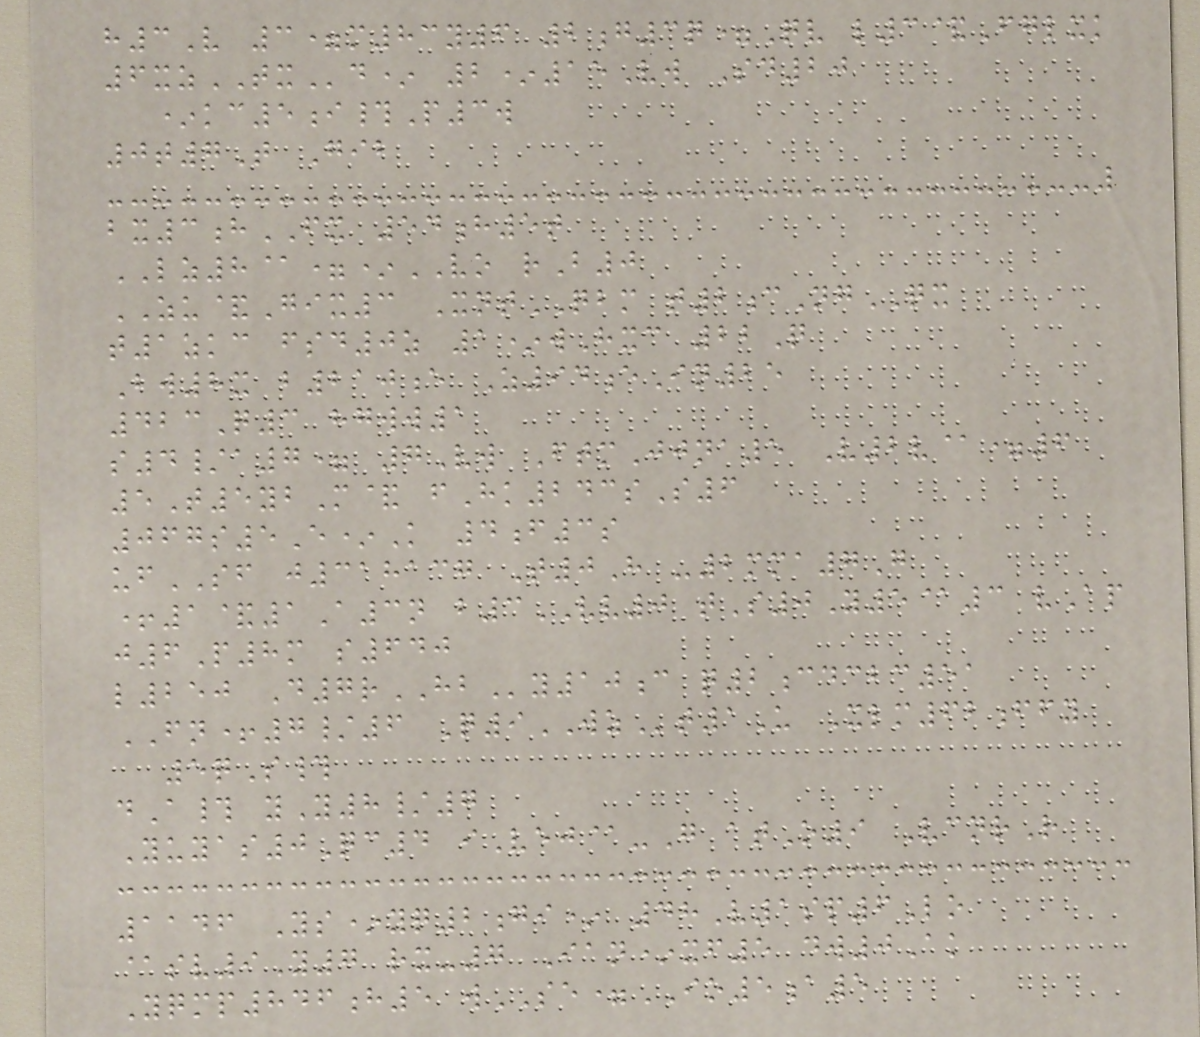h3V 3=m83y6 2g3q=Qv l3&Fglxk
6xzTXd* 2*15Vw Sd20
*kc5i#P3w
0t7T Gib
bx3hFX 54h5t
LZ8@=*VO rB0
ZU&Gix3 XntQBM t2cNgQX
t1zkc fsd0z 1*wHxc 22Q
Bw8x b210e Z94eIn25
423Q3 hgww1
s4/a7= 7Vw FtmJjna5 V2v@=6
5T5ybM& fHk243sS6
067s5E*K 4f3s
ufSF j318137 T0H -2mma7G
+1&1A3n b3VV0 tS0Y5@3 vAp
j6P8m s640
l250 D7rHBy10c q2cdcbc51
FN+7/6 Q9WZt1U Xlm62ffy
5qS#
dA# yY8/7
Yuyas0Qc4 iVej@-G atO9 VcnrR
1146 Ys*yq2gi* 48V1sp6Lo
@sv9Y7 rx-7 Ian*xf5 dw0Ak
Yqmp846h5 wSE=IO5a5
